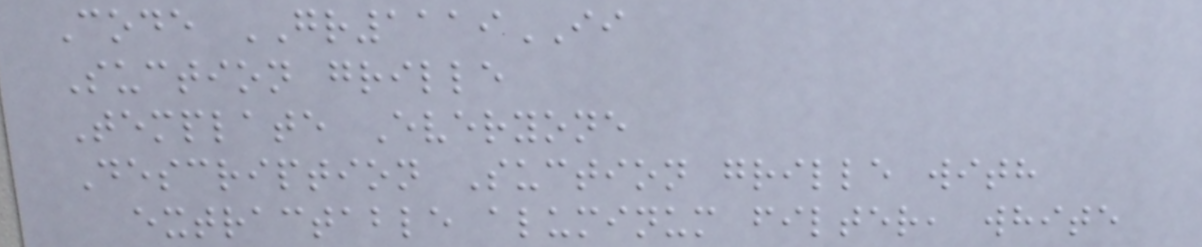Code GR1119II
Suction grille
Template Everyone
Description Suction grille with
extractable aluminum filter, white
